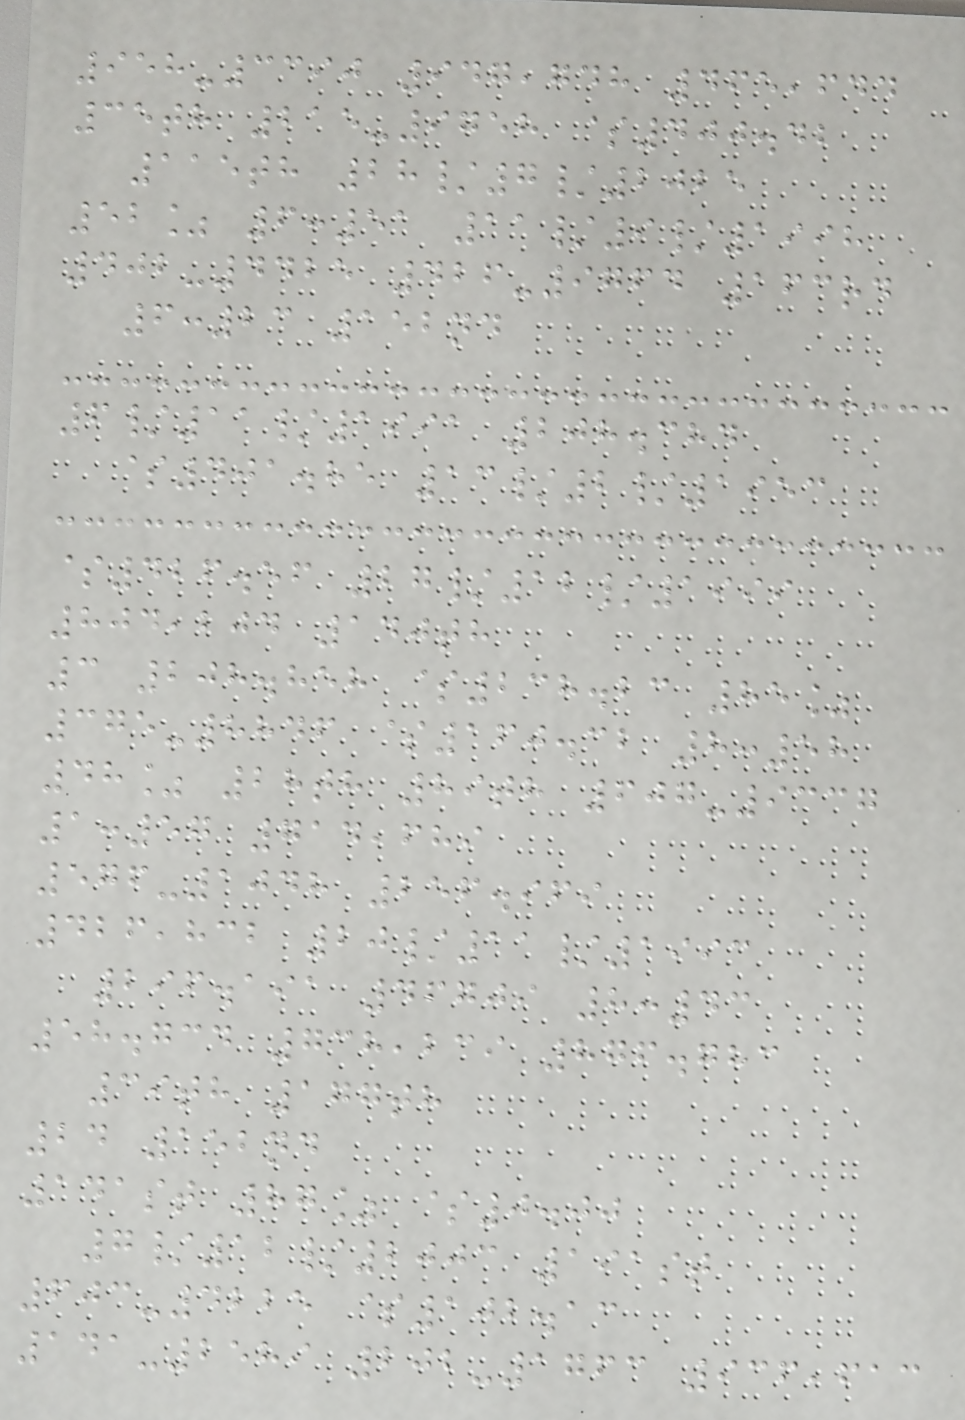958-3390 947,748 465,644
35th 215-9758 $400.42
115th 28/7/2025
52% 6:51 11/9/1998
402-4425 426-9764 163rd
6:23 152nd
6/11/1991 208.384
$401.85 13/2/1953
$426.56 27/12/1999
804,204 140th
3 208.858 $238.23 85%
375-8846 $160.32 8:58
48% 28th 89th 607-9337
1:57 714,689
576-1048 256.969
426,832 20/11/1993
296.191 46709 8:43
58.734 738,239 876.783
39th 177th
24 152nd
141st 87% $0.00
7/12/2003 191st
603-4225 $102.13
141-2589 202-1763 936,613
